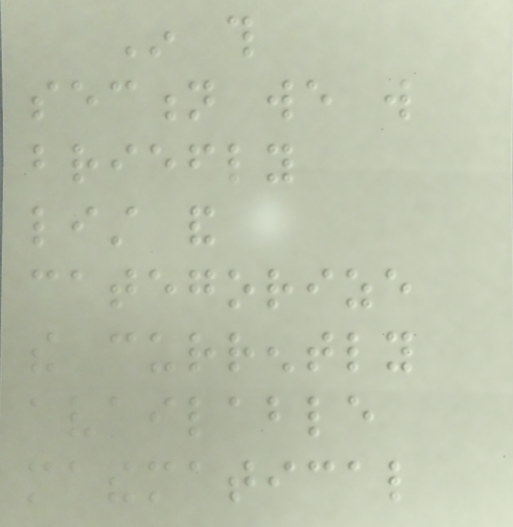In this
section we will
briefly
list and
categorize
the currently
available
mathematical
